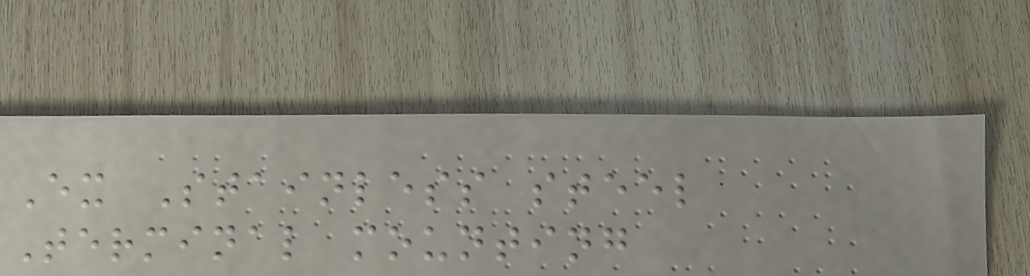Ex Stainless steel
Terminal mounting
